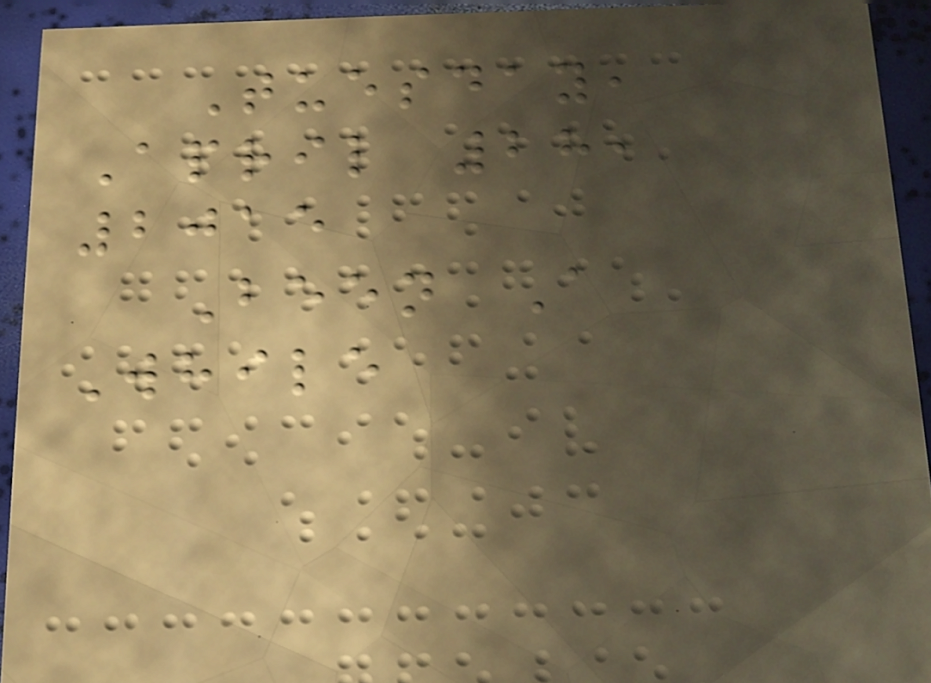Tuesday,
April 28,
2015
Been A
While
